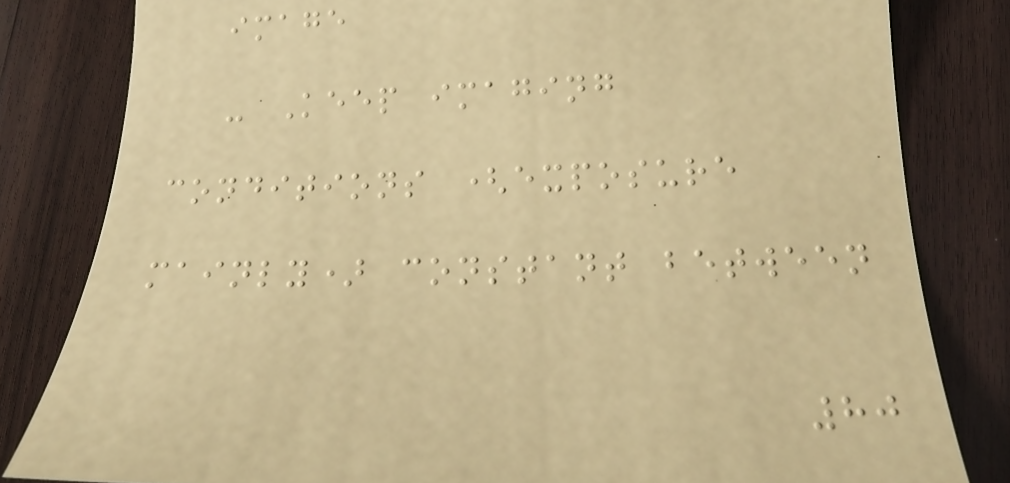image
- Keep imaging
conditions (exposure
mainly) constant between
80
